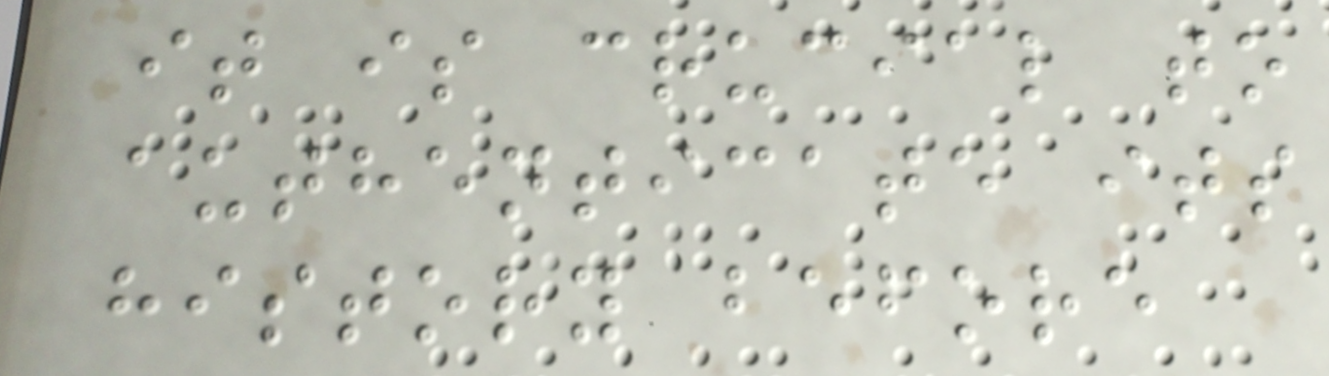it is crucial to
authenticate its
history before
